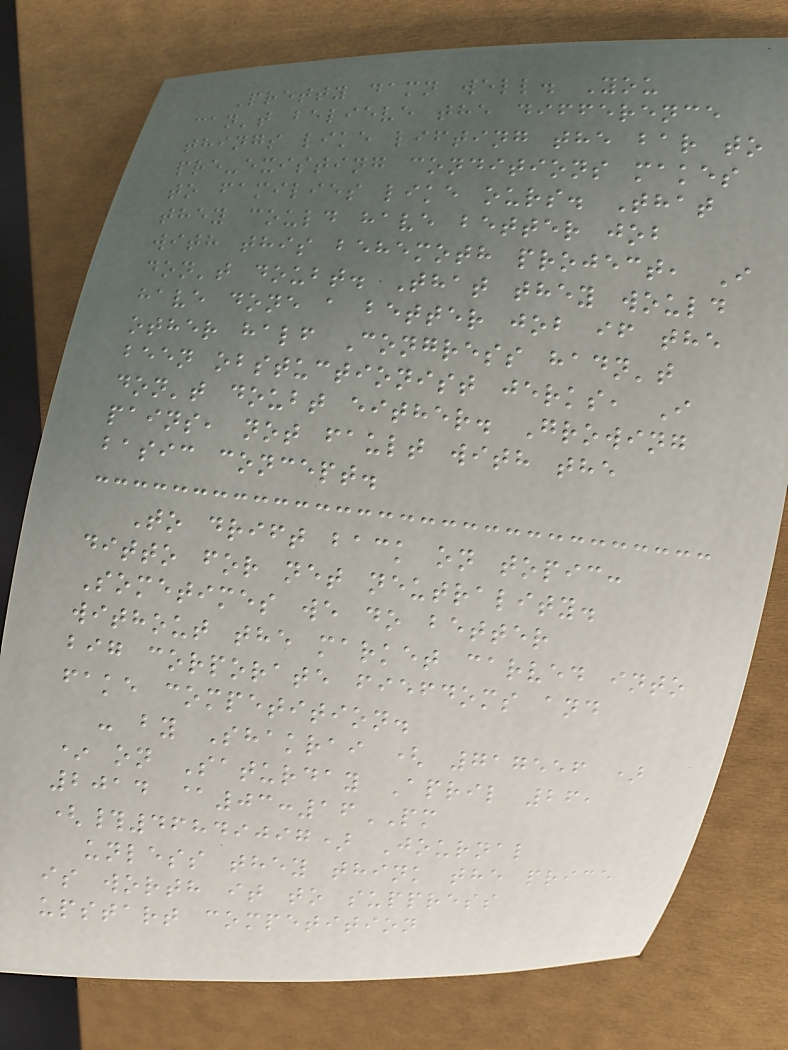Pretty damn well. You
can't believe the difference
things like lifting the bar to
pre-existing conditions makes
to families like ours. That
they could have better job
with this behemoth project, I
don't doubt. That they would
have done a better job if the
other half Congress hadn't
been obstuctionist jerks, I
don't doubt either. Growing
pains, not fault with the
basic concept.
To drift back on topic:
ditto for net neutrality.
Sometimes we do better
without the market carved into
big corporate fiefdoms and
fake competition.
- by Shakrai ( 717556 )
* on Saturday April 26,
2014 @03:16PM
(#46849097) Journal
unless they think the price
is worth it to suppress
upstart competition
